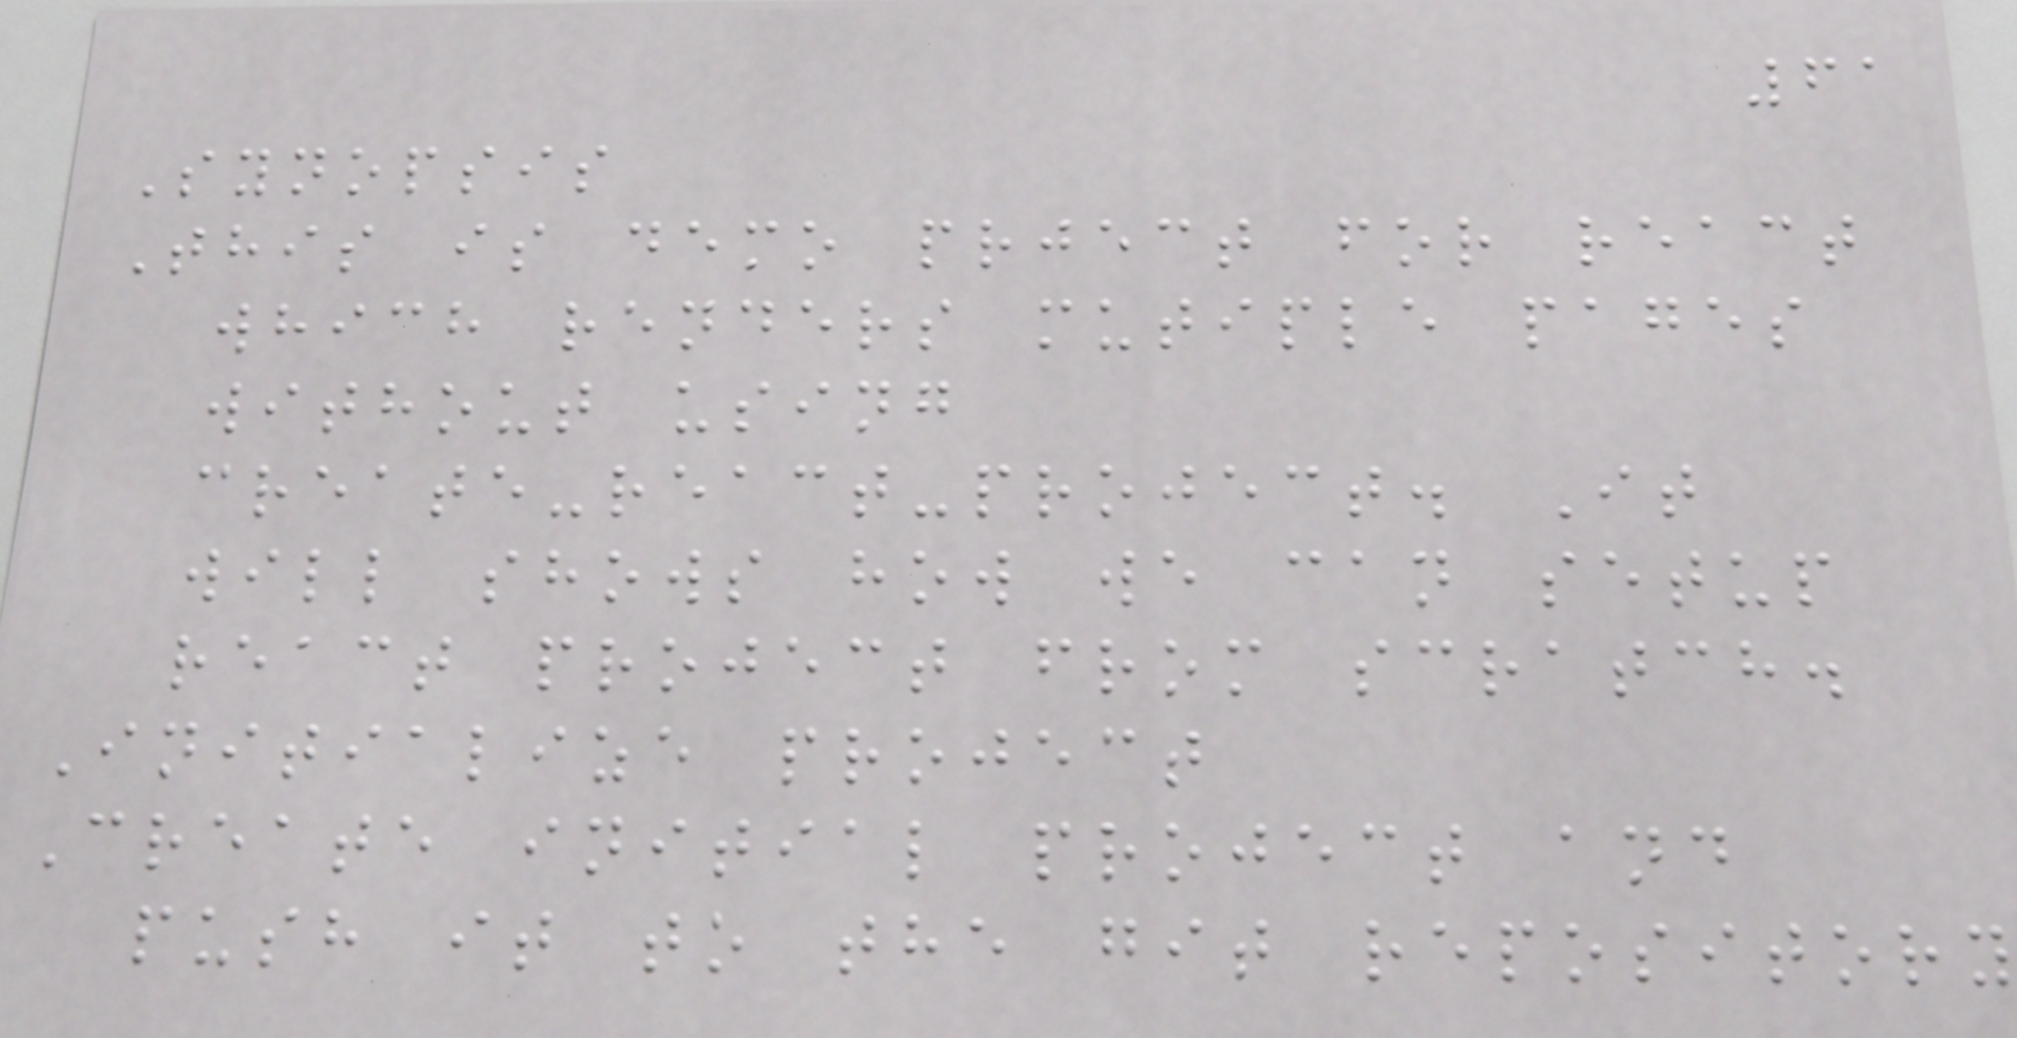61
Synopsis
This is demo prject for react
which renders mutiple pages
without using
create-react-project. It
will shows how we can setup
react project from scratch.
Initialize project
Create initial project and
push it to the git repository
